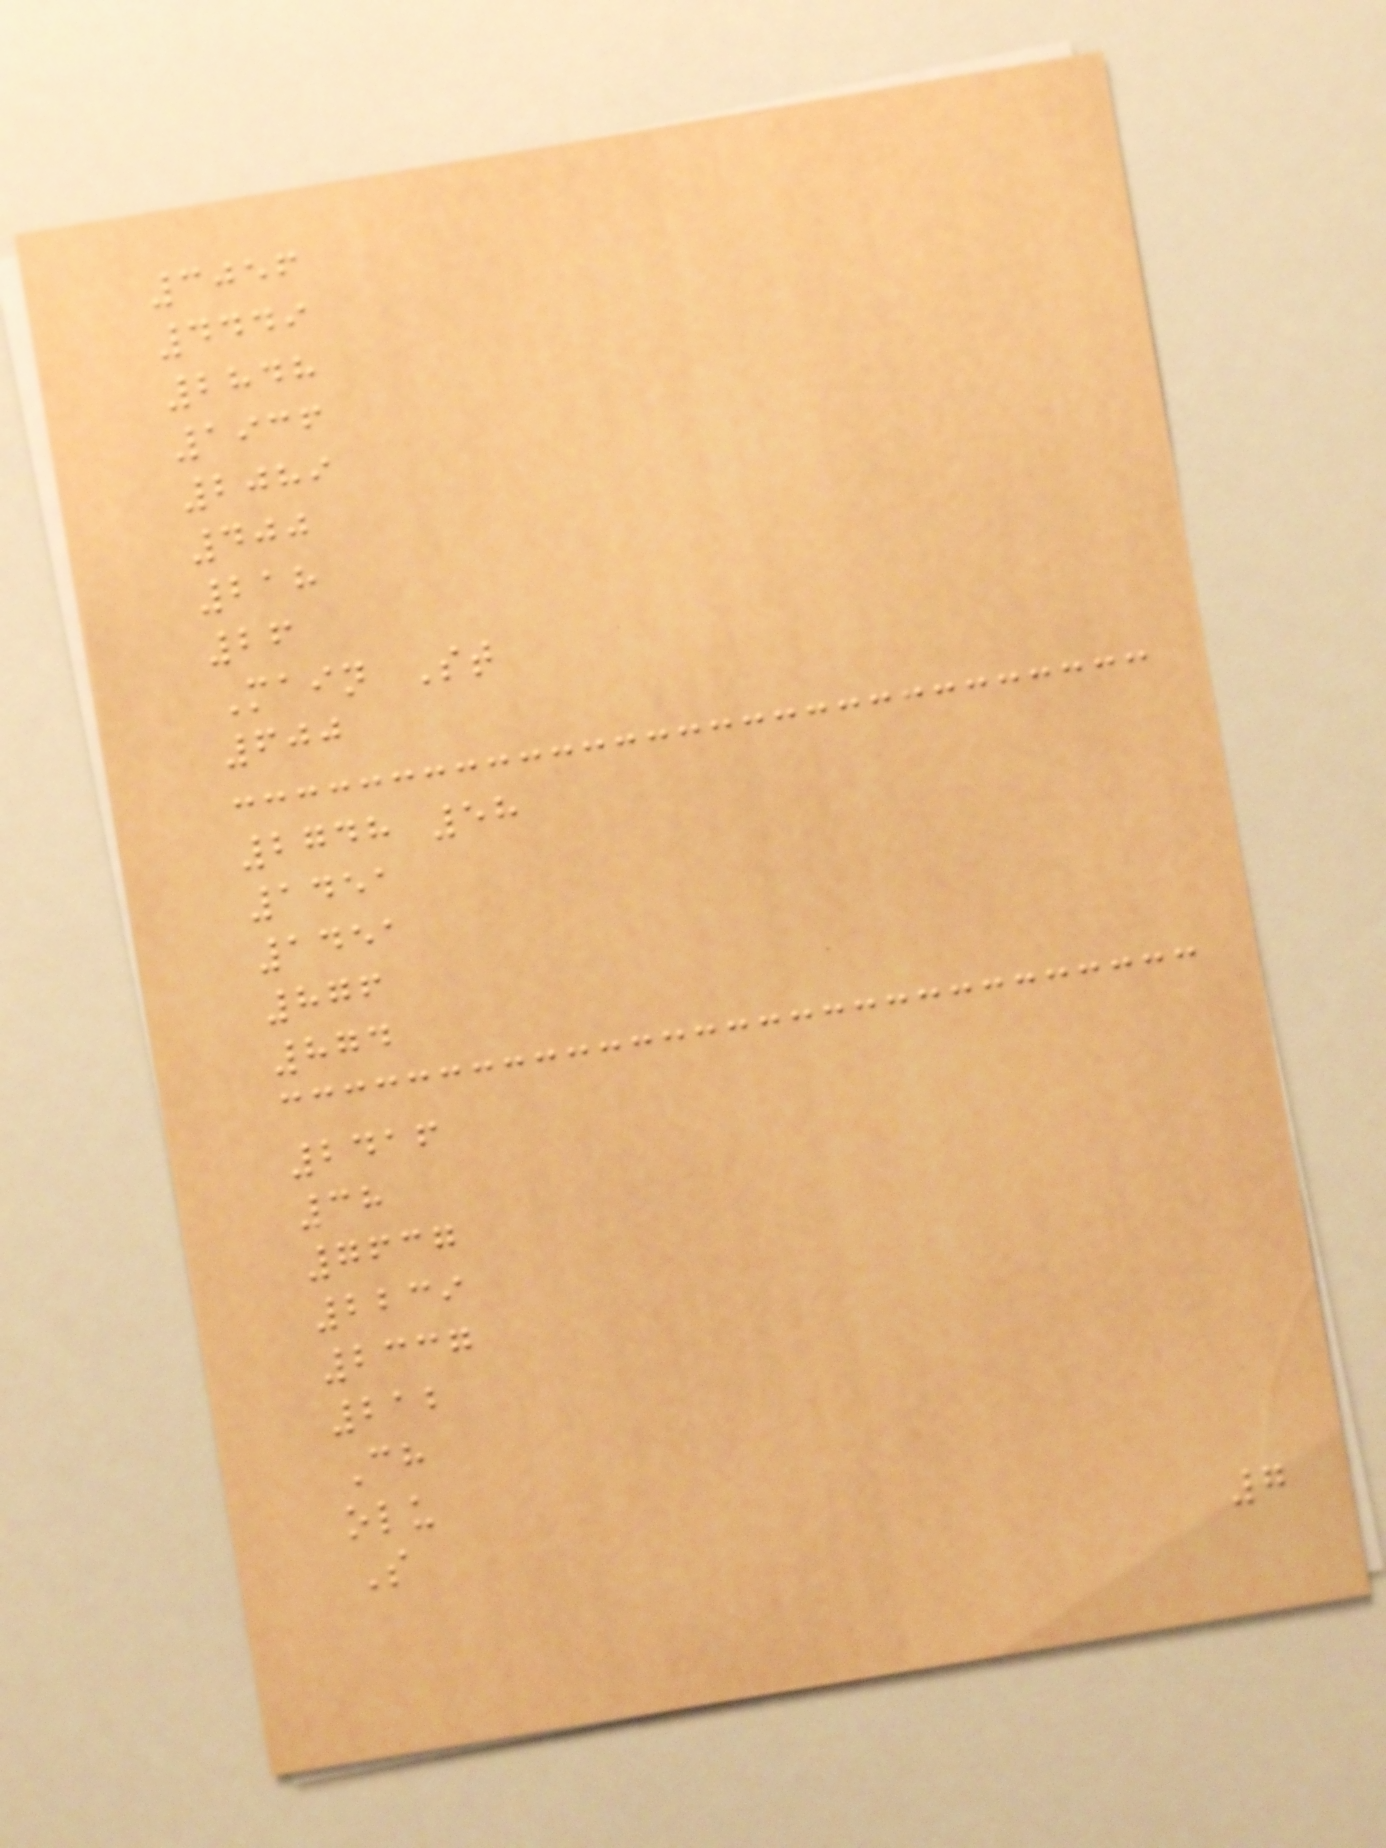3056
4449
2848
1936
2089
400
218
26
Main St
600
2748 58
1451
1451
876
874
2416
38
7637
2239
2337
212
Ch
olu
S
7
